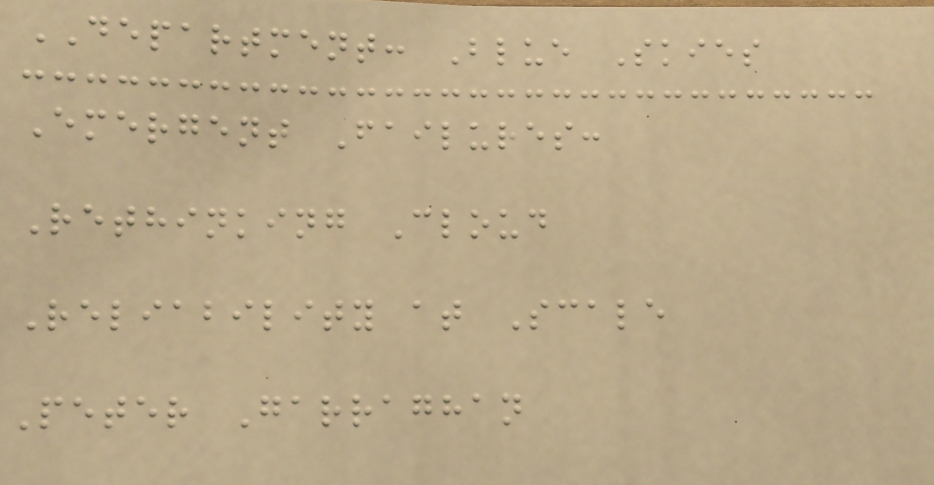DEPARTMENT: Blue Skies
Emergent Failures:
Rethinking Cloud
Reliability at Scale
Peter Garraghan
